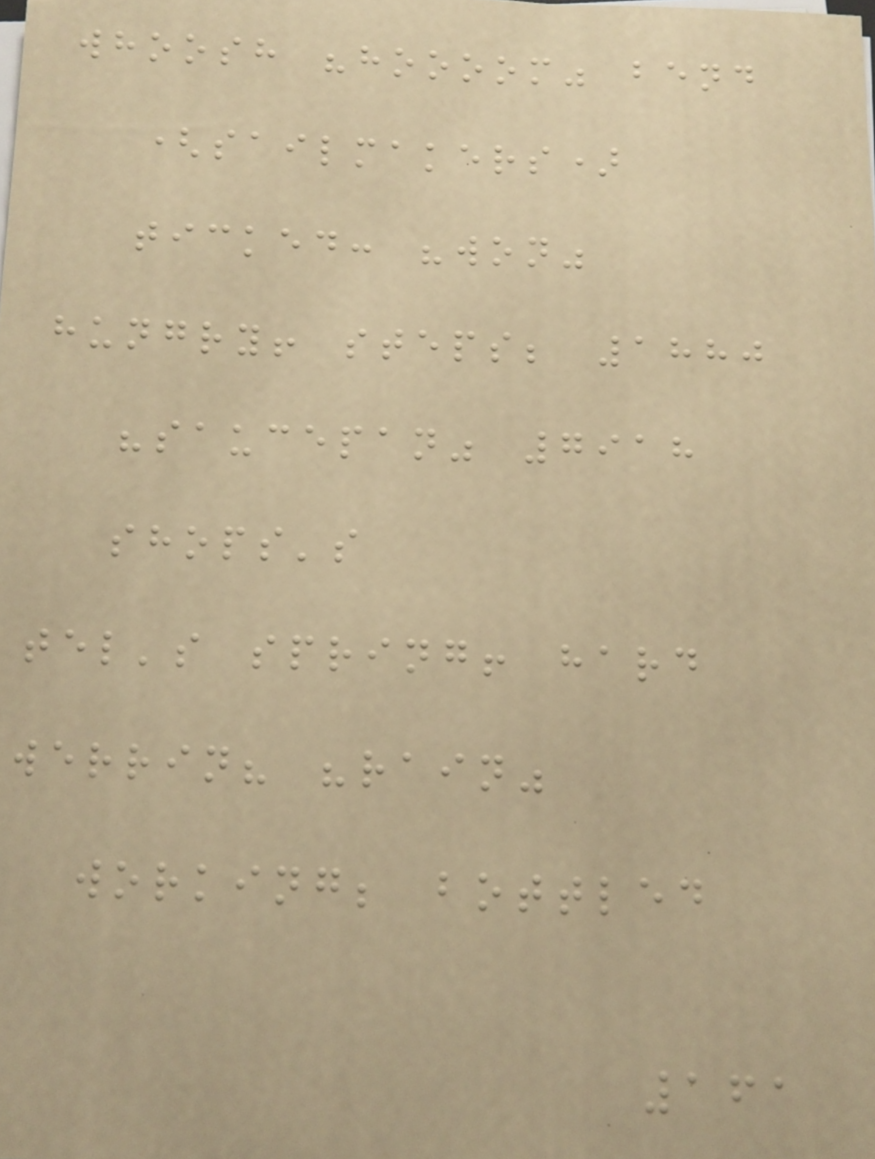whoosh "hoooom" bend
(sailmakers)
ticked: "won"
hungry! steps; 1880
"saucepan" 7918
shops's
tel's spring! hard
werrin? "rain"
working; bottled
161
